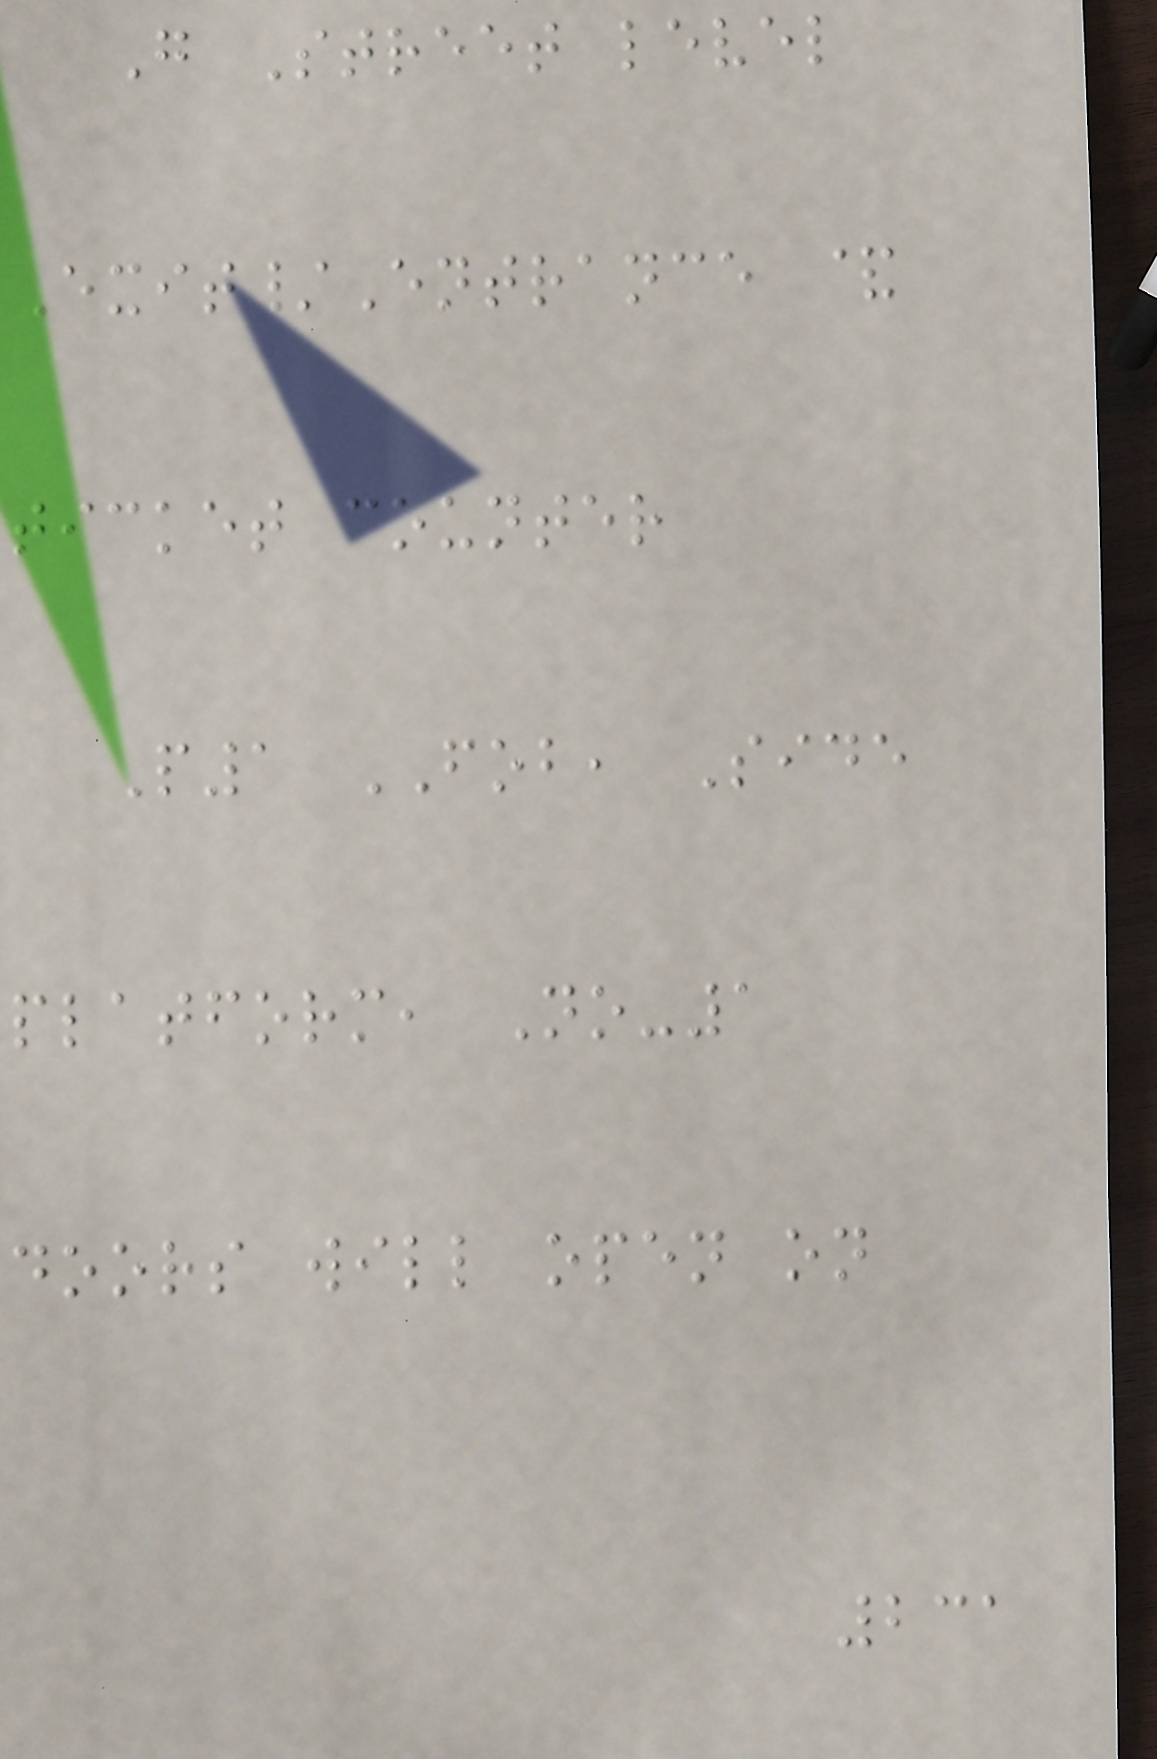G Street level
Exit/Entrance &
ticket counter
P1 FOB, Side
platform, No-1
doors will open on
231
